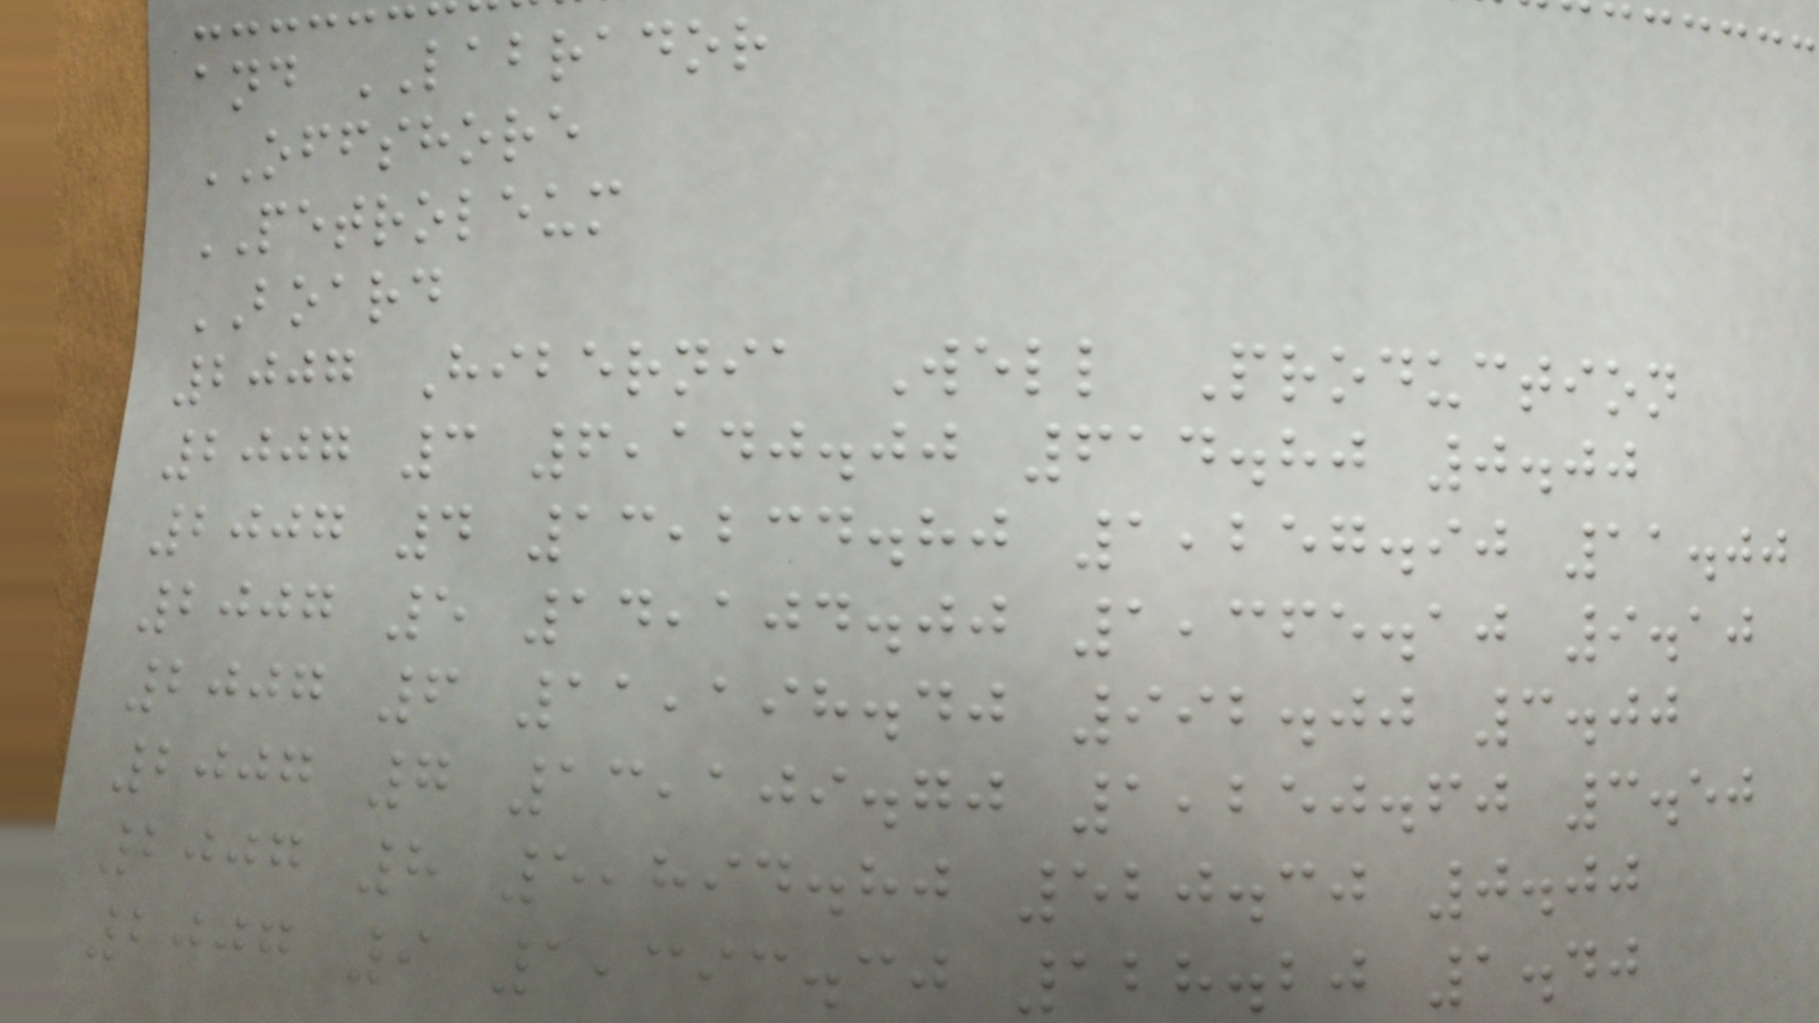and LABRADOR
OFFSHORE
PETROLEUM
BOARD
2007 Hibernia Well Production
2007 3 6,140.00 614.80 0.00
2007 4 13,234.80 1,257.90 11.00
2007 5 14,104.00 1,365.10 9.10
2007 6 11,198.40 992.00 3.00
2007 7 13,109.70 1,250.60 3.50
2007 8 5,894.80 520.30 0.00
2007 9 1,393.30 128.20 1.40
